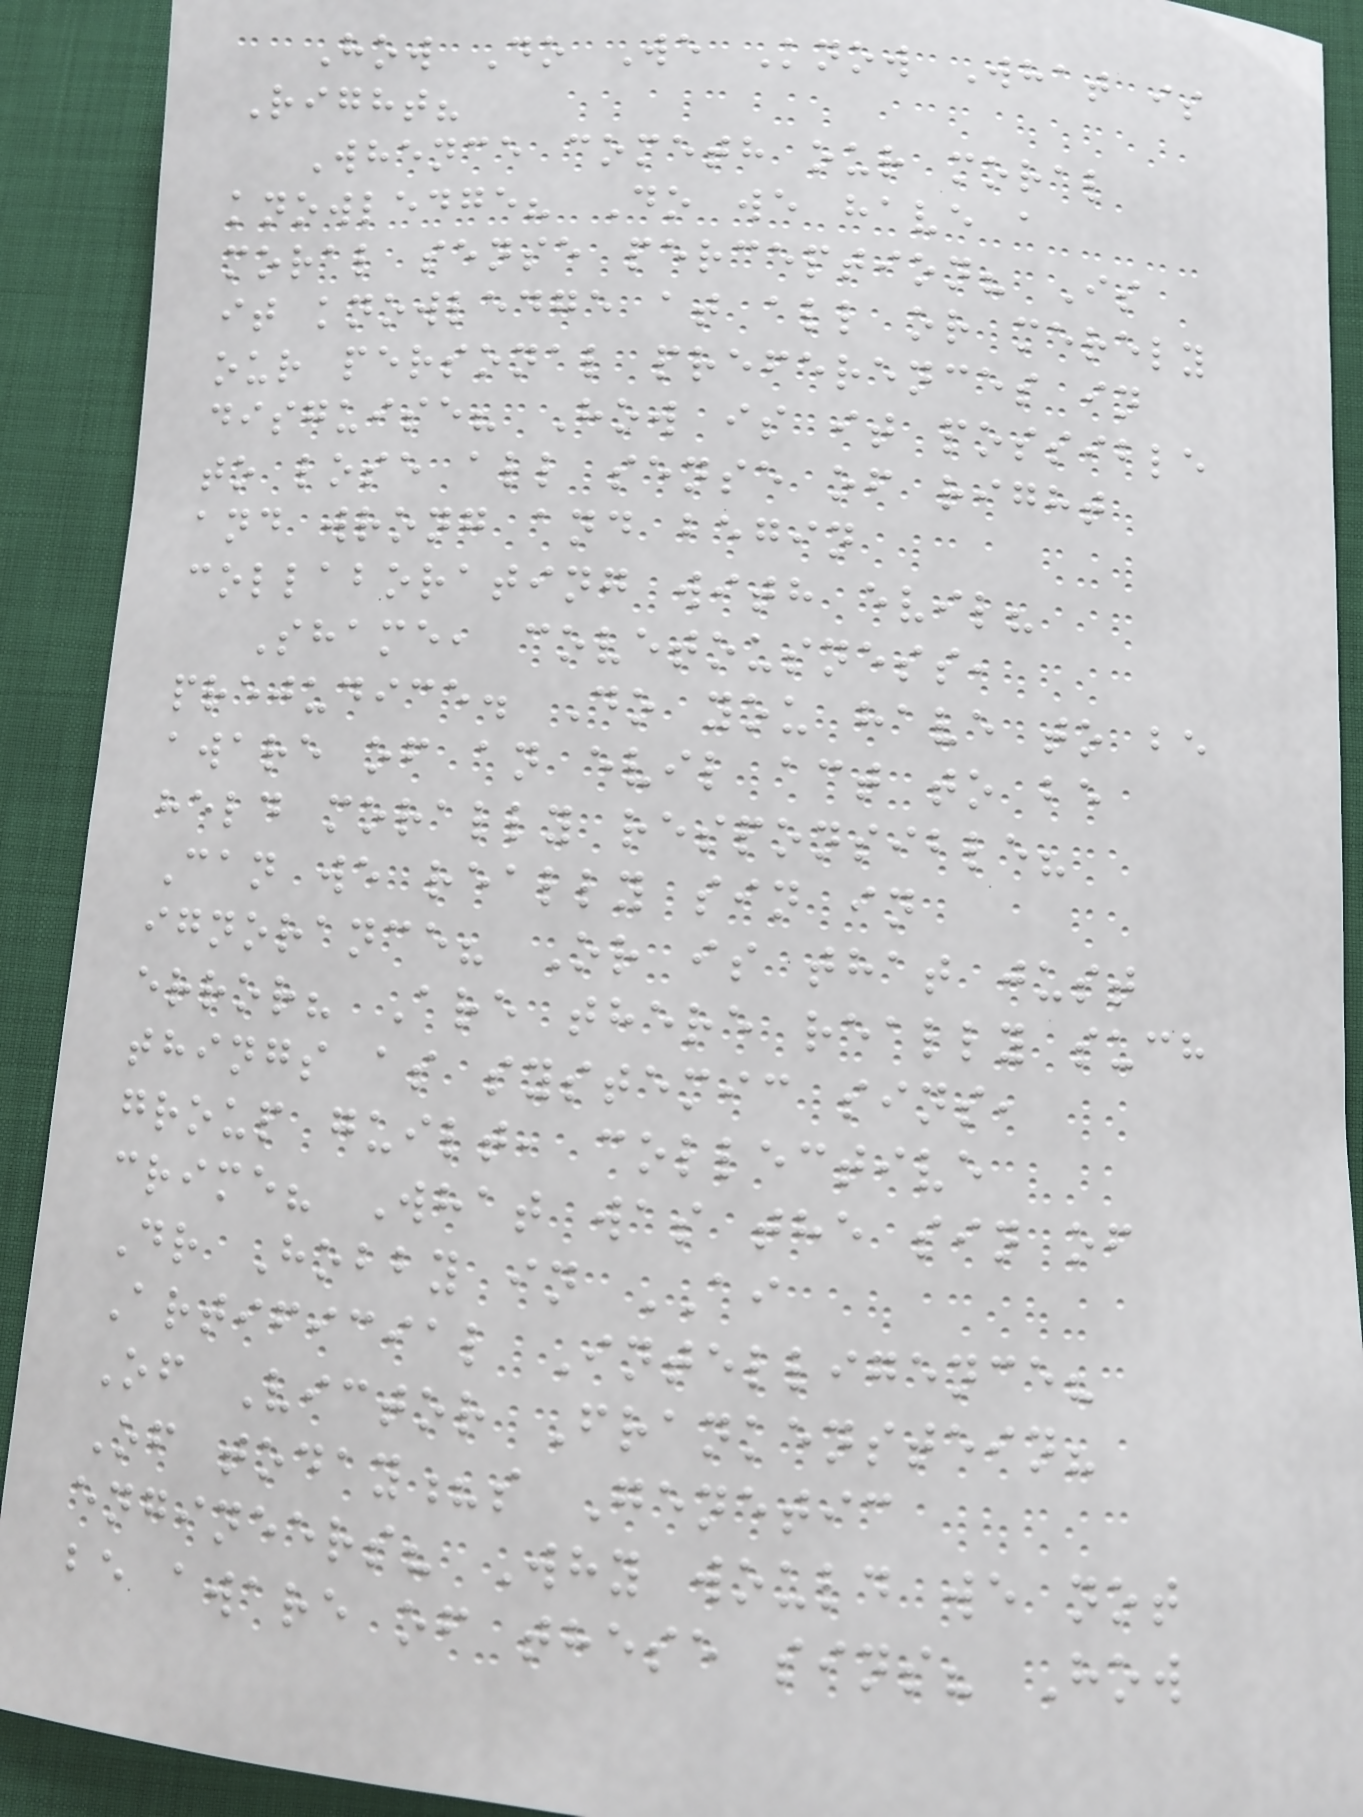How Do We Know What is
Right?
Whence cometh our moral
knowledge? Do we have a
moral sense perception? Is
it knowledge at all or merely
our personal preferences in
disguise? How is it possible
to lose all sense of right
and wrong and begin
collaborating with evil?
Shame, covetousness,
prejudice. Do you have to be
aware of an evil act to be
held morally responsible?
Can we really sin in
ignorance? Or is that just
error? Are there really such
things as systemic sins,
group guilt, collective
crime? What was the sin of
Dr Hobby in AI
Artificial Intelligence?
Of Victor Frankenstein?
Of today?s Genetic
engineers? Why would we not
be aware of these sins? How
